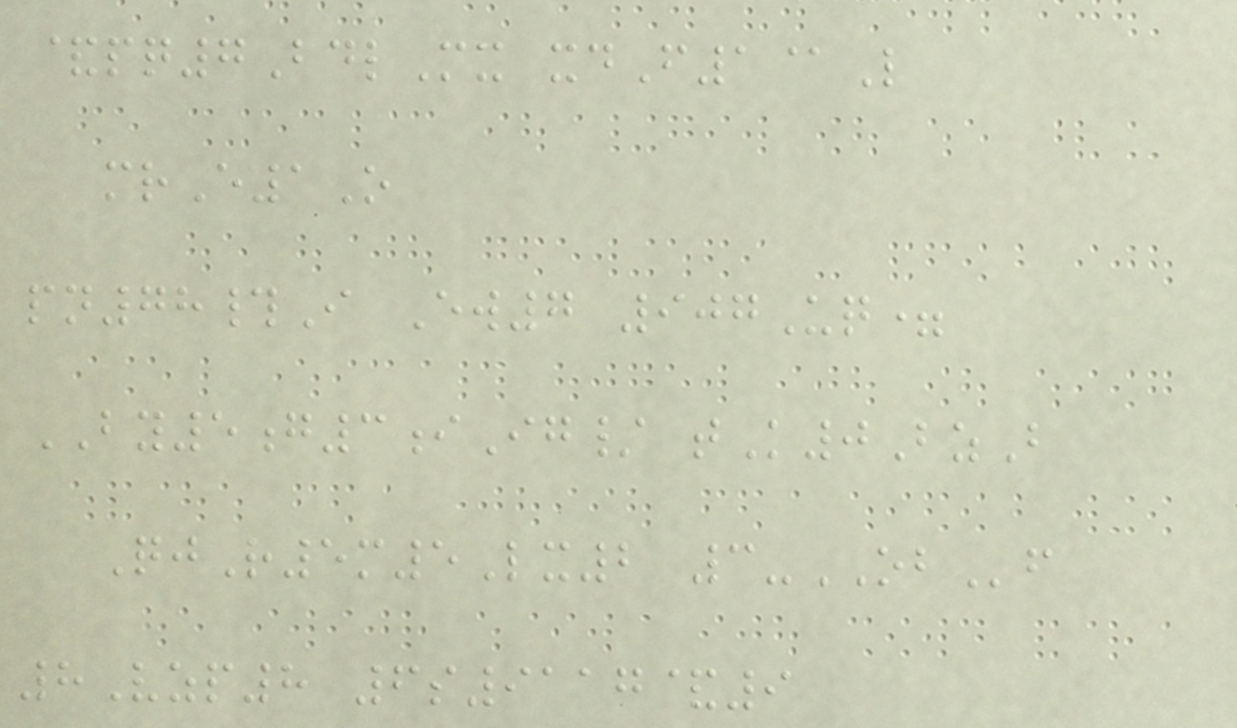&pq7BdlMx xdF1@L
mrE1O
pn78#I Ew7 907Uq=
BY5g3iIg/ tK0BzB
QjR5m5Lx2 3-OBf
8Vzp8 6s9117&9
